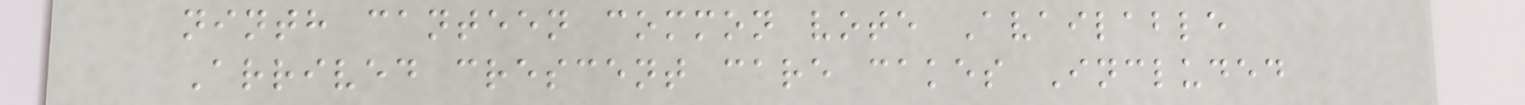ninth canteen common vote Available
Arrived crescent care cakes Included
